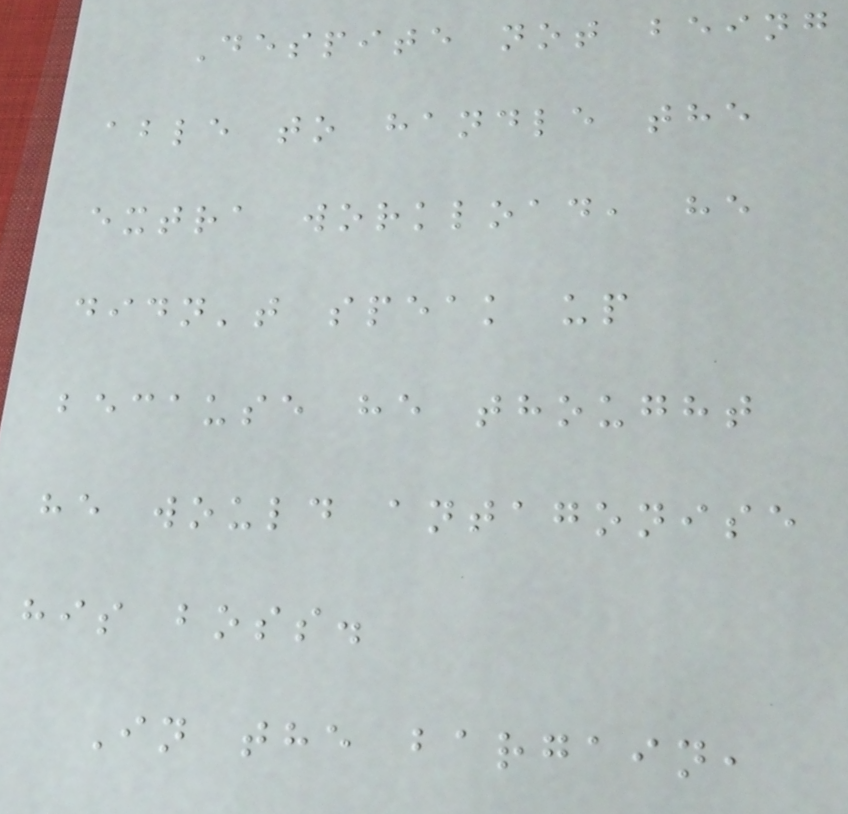Despite not being
able to handle the
extra workload, he
didn't speak up
because he thought
he would antagonise
his boss.
In the bargain,
